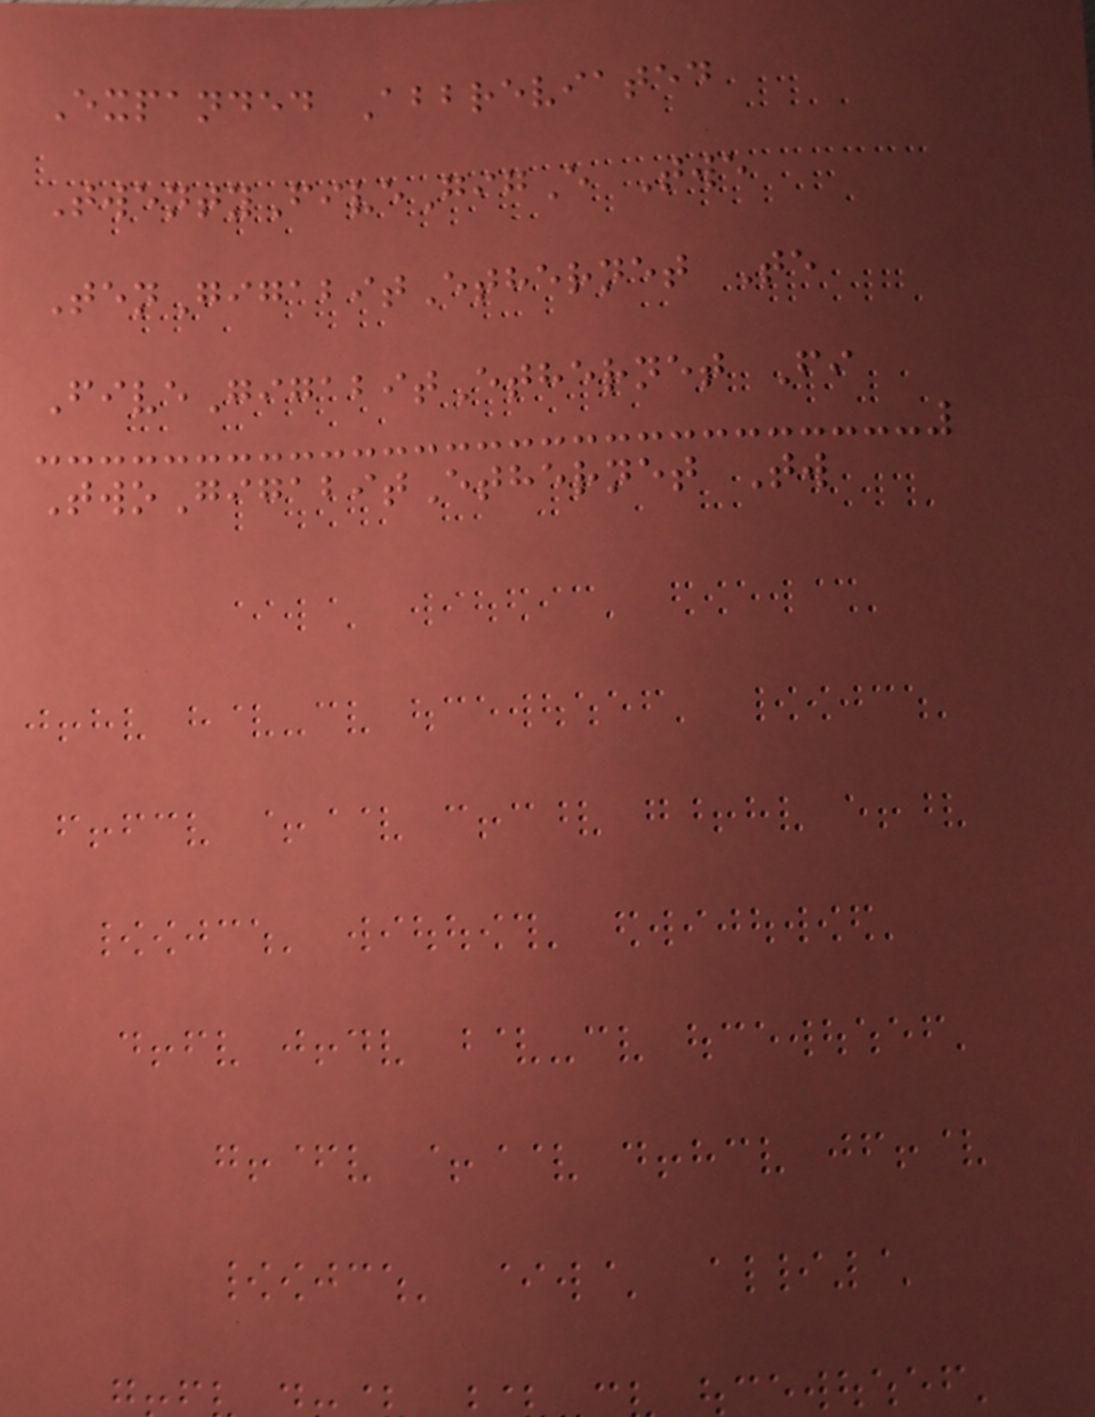Expanded Abbreviated
TwentyFiveGigE Twe
TenGigabitEthernet Te
FiveGigabitEthernet Fi
TwoGigabitEthernet Tw
